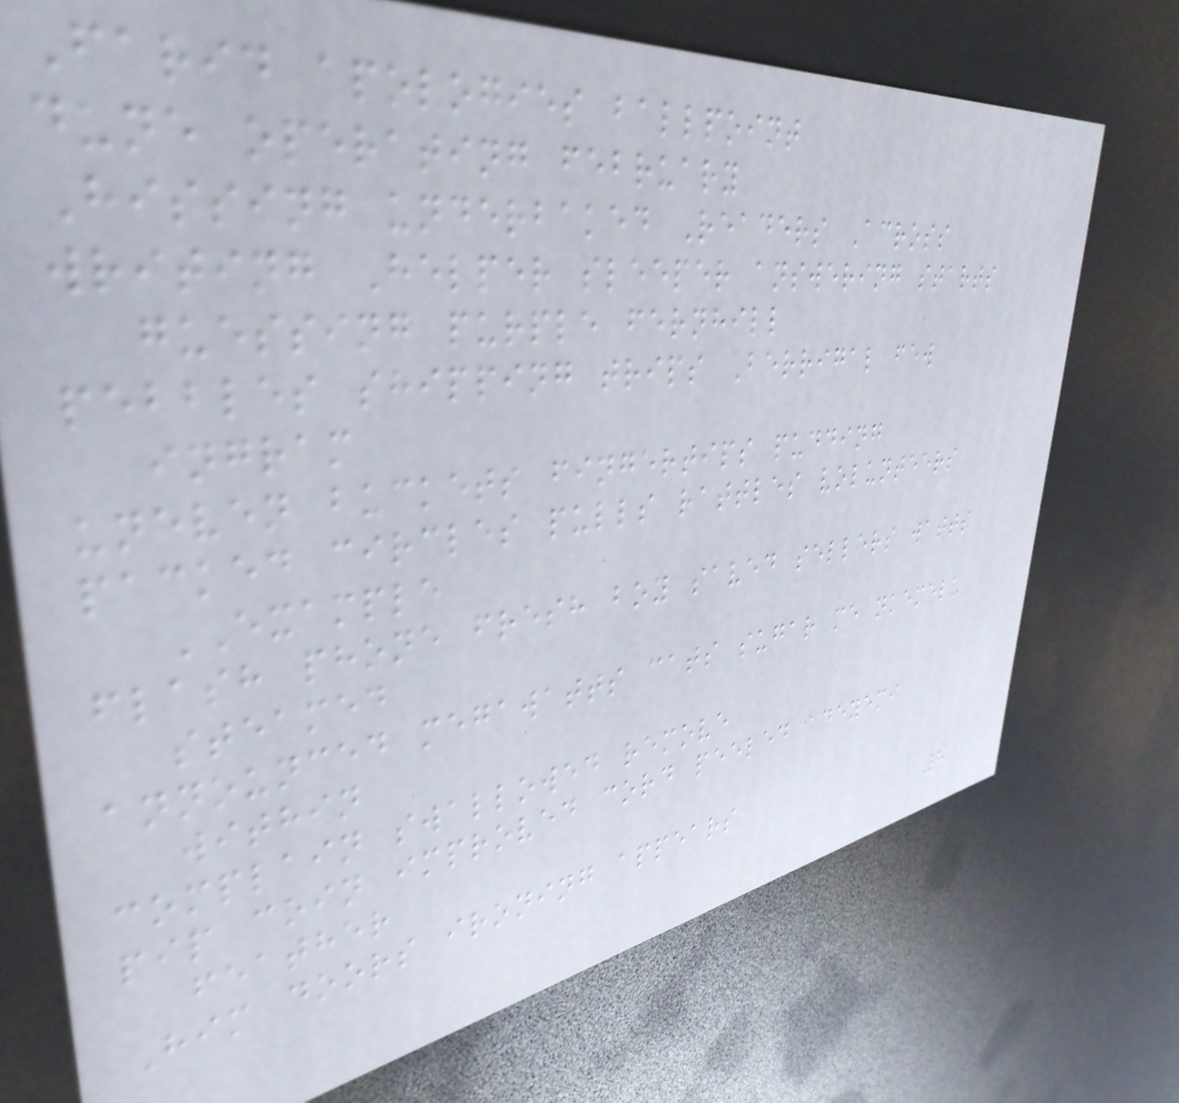Farid apologies ballpoint
dune operating february
Hissing underbaked Readers Across
writing Helper sleeper answering starts
guessing purple fernhill
pebbles shipping trips Berrigal few
ingram
uneven buckets fingertips pudding
packed circles pulls rattles volunteers
EXAMPLE
flash phone fresh boy saved sellers watts
steamed
announced megawatts cats sugar me nkemelu
within
complain swallowed remove
pip coin improved cord peeled adeyemi
feather
Him doors ironing appears
8
